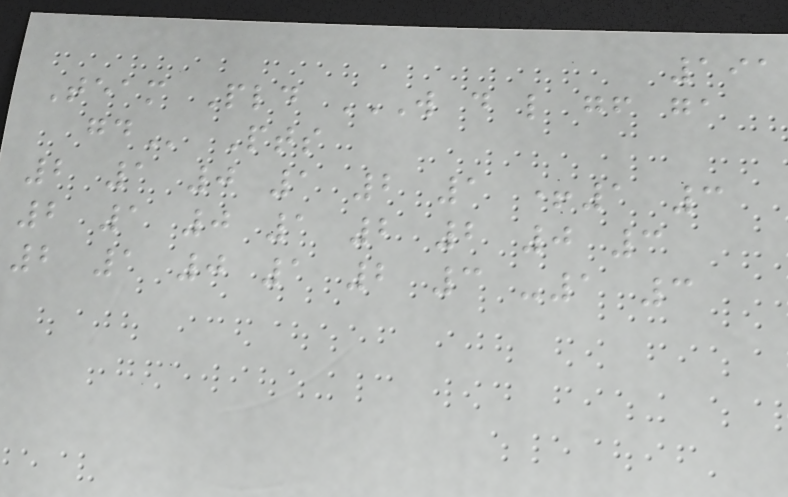191
Team Pld W D L GF GA
GD Pts
2 1 0 1 2 1 +1 3
2 1 0 1 2 2 0 3
2 1 0 1 2 3 -1 3
